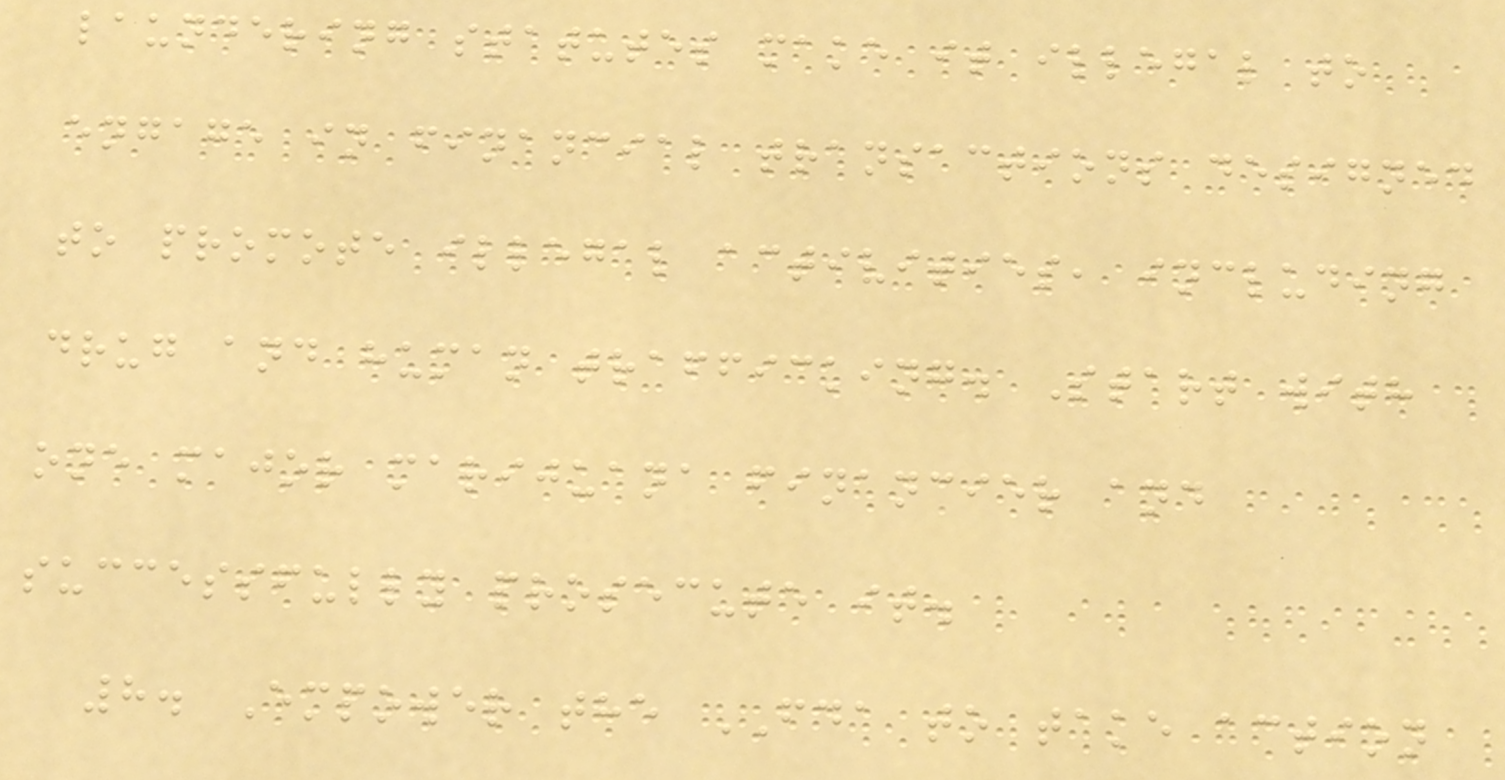laundering statutes make it illegal to
engage in financial transactions designed
to promote illegal activities, including
drug and human trafficking. Start with
one major marijuana financier and
successfully prosecute it.
8. Empower the FDA to take action
